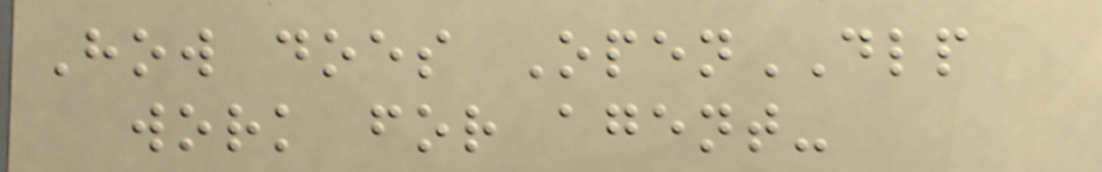How does OpenDLP
work for agent-
